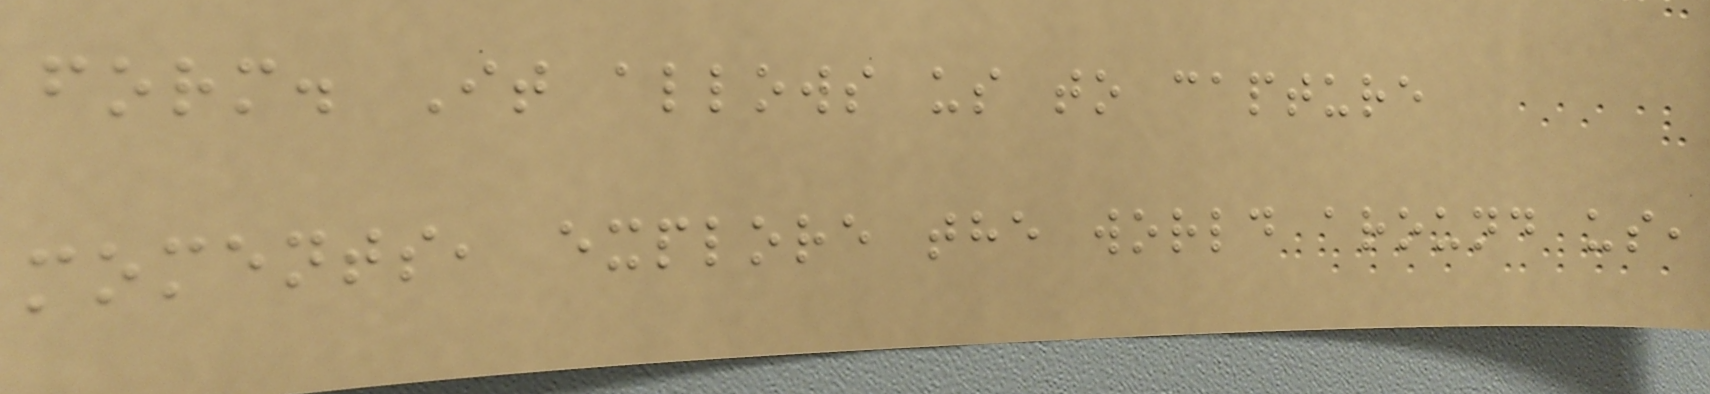form. It allows us to capture
moments, explore the world around us,
